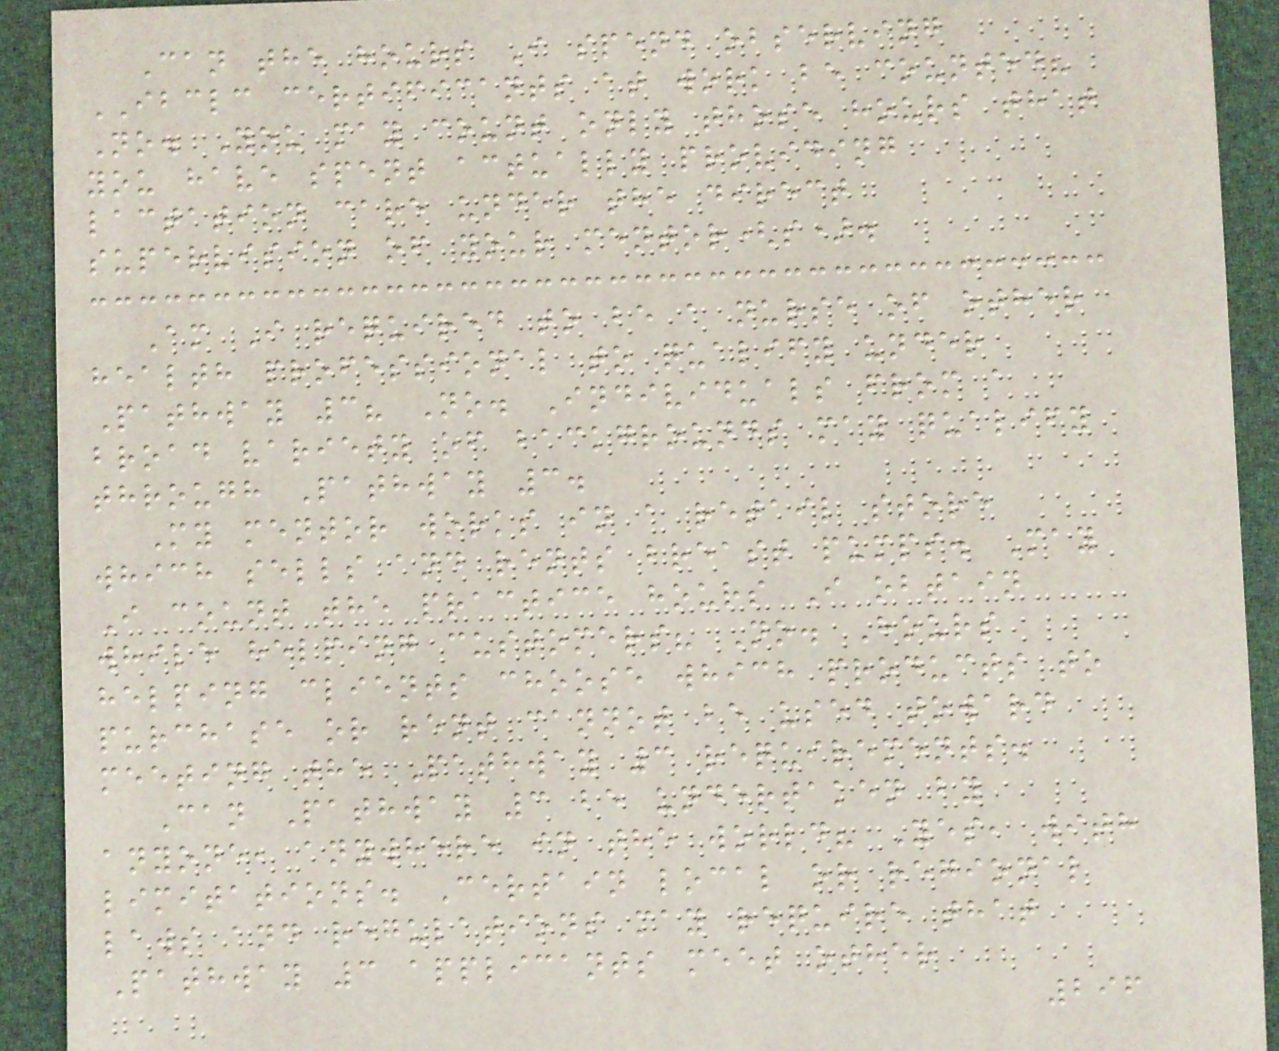Can the hours I spend observing
IBCLC certificants at work be counted?
No. You may count only those hours that
you have spent actually providing
lactation care under the direct
supervision of your mentor(s).
Am I required to be a nurse of other
health professional to qualify under
Pathway 3? No. Individuals from a
broad variety of backgrounds may qualify
through Pathway 3.
My mentor works in a retail store
which sells and rents breast pumps. May
I count the practice hours I obtain
while helping customers? No. Hours
helping clients choose which products to
purchase or rent cannot be used toward
meeting the Pathway 3 requirements.
Can Pathway 3 be undertaken by
anyone, anywhere in the world? Yes, with
limitations. Certain local or regional
laws and regulations may require that
Pathway 3 applicants meet other
296
